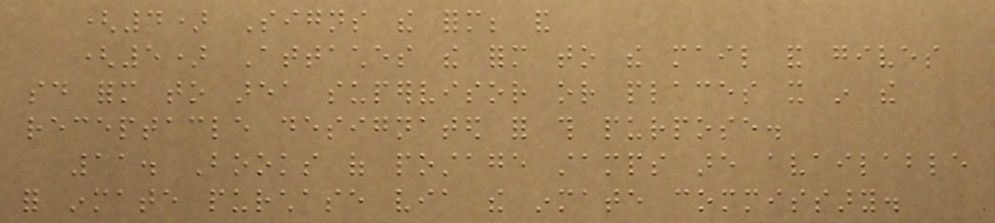(4) Signs the form; and
(5) Attaches the form to the mail and gives
said form to area supervisor or places it in the
receptacle designated for this purpose.
11. Books of postage stamps are available
for inmate purchase via the inmate commissary.
